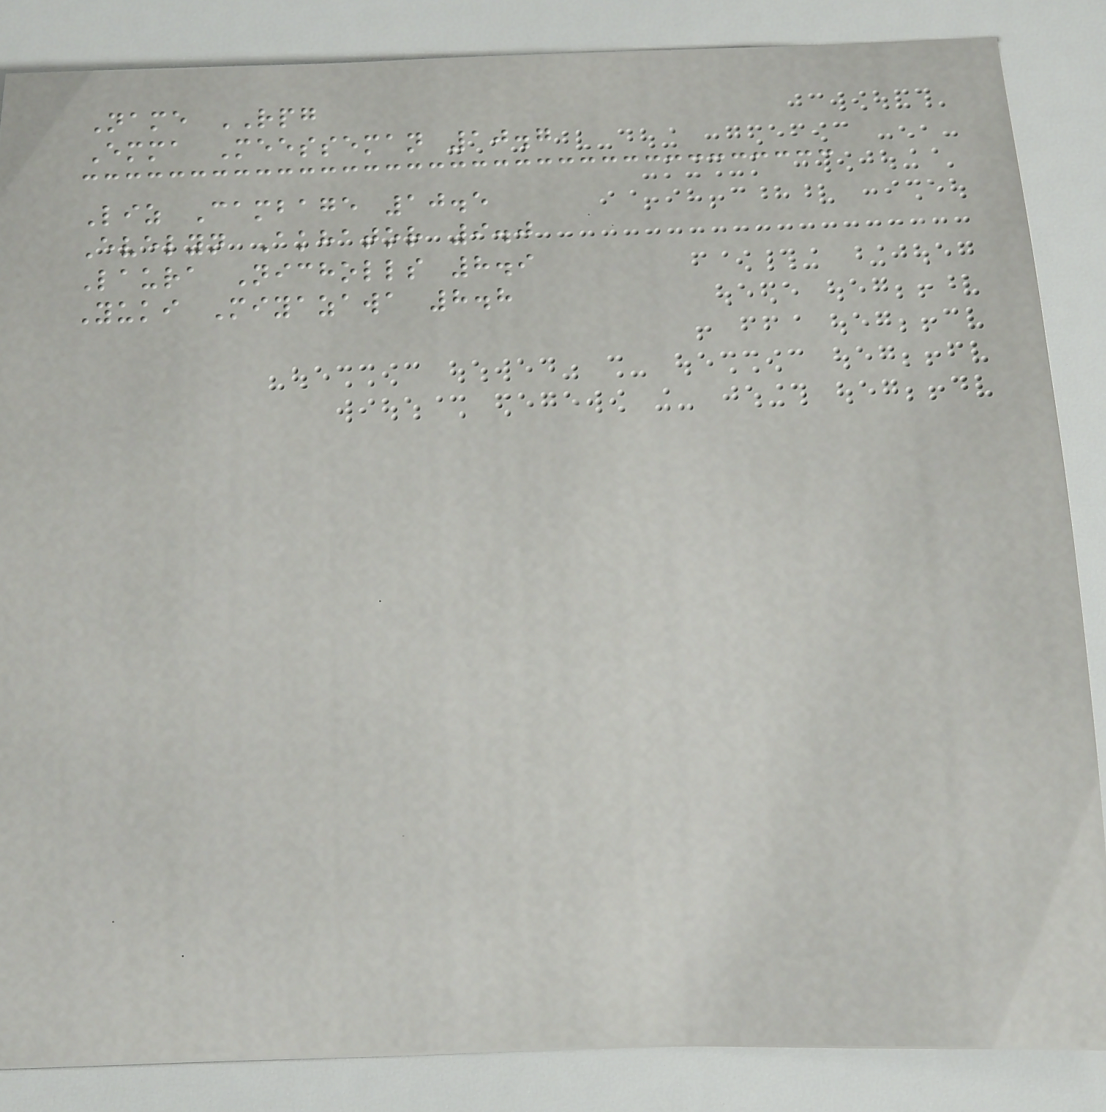Name RPG
Emma Meesseman 10.7
Liz Cambage 10.5
Evelyn Akhator 9.0
Laura Nicholls 8.9
Yuki Miyazawa 8.8
